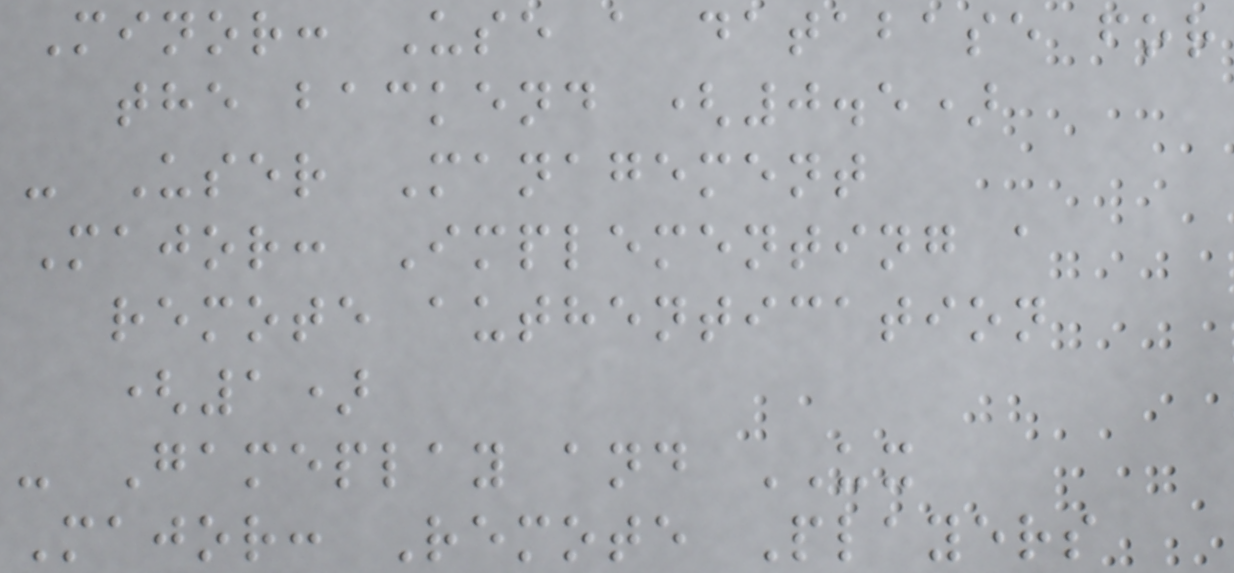Minor: Use a database for
the backend (0.5)
- User Management
Major: Implementing a
remote authentication
(1)
- Gameplay and UX
Major: Remote Players
